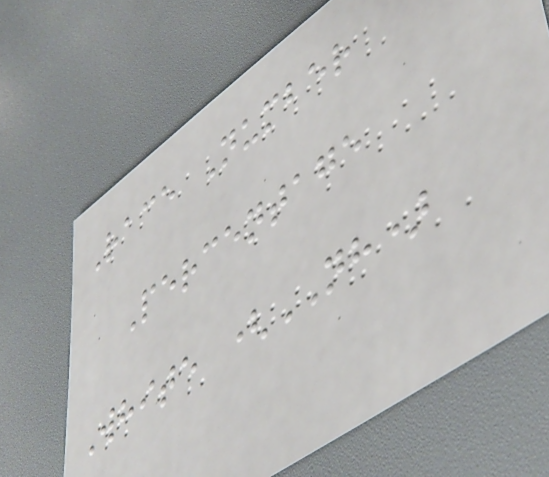Race Number
Percentage
White (NH)
